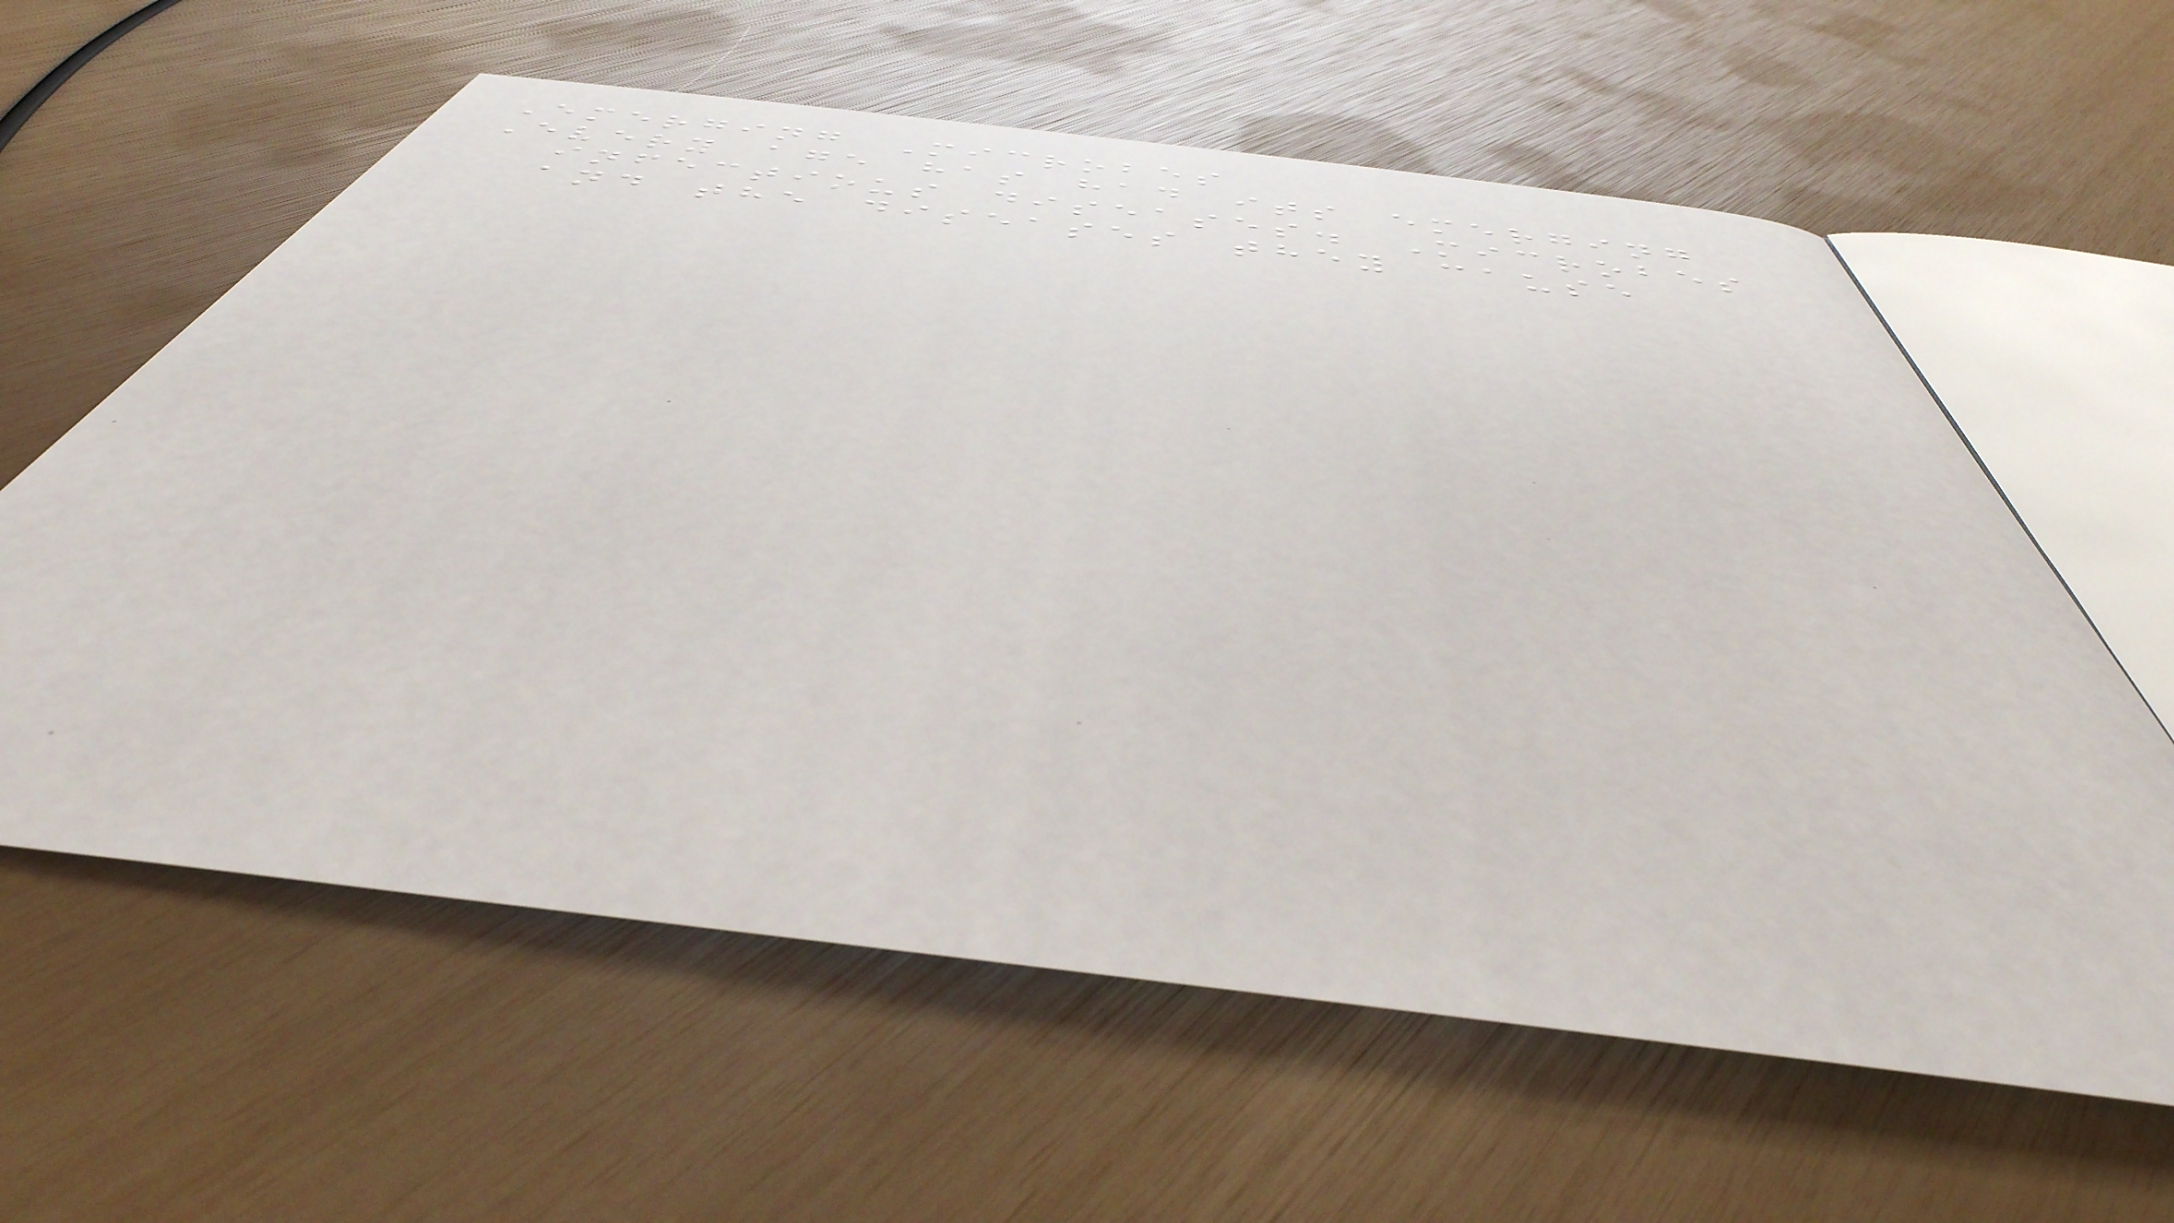Emerging Microbes
Every age has had its emerging
infectious diseases. Microbes
and the diseases they cause
